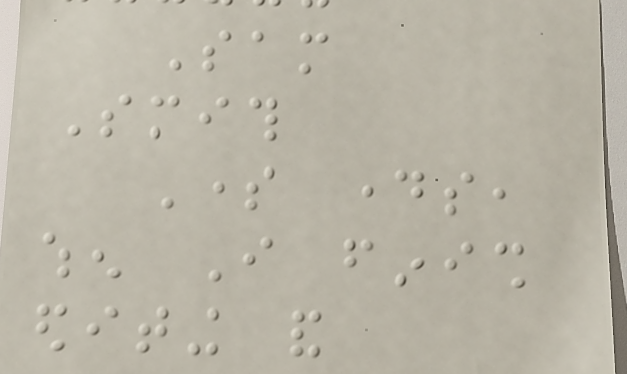Sam
Smith
Some days,
when I finish
editing and
